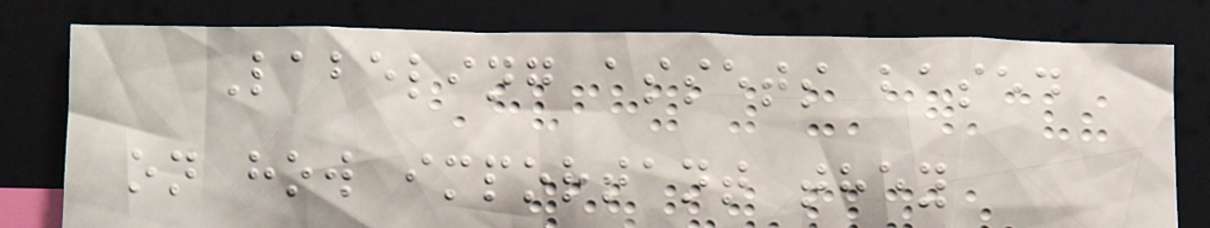Labeling assets based
on how important they
